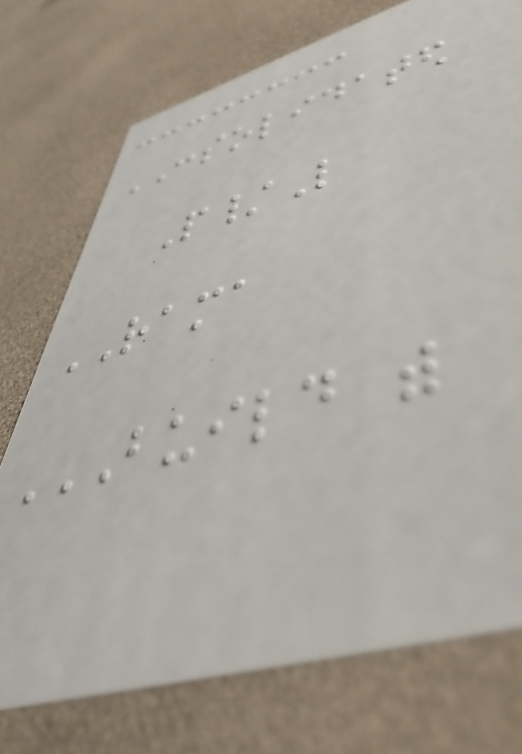CONSOLIDATED
P/L
RAMA
BUILD WITH
